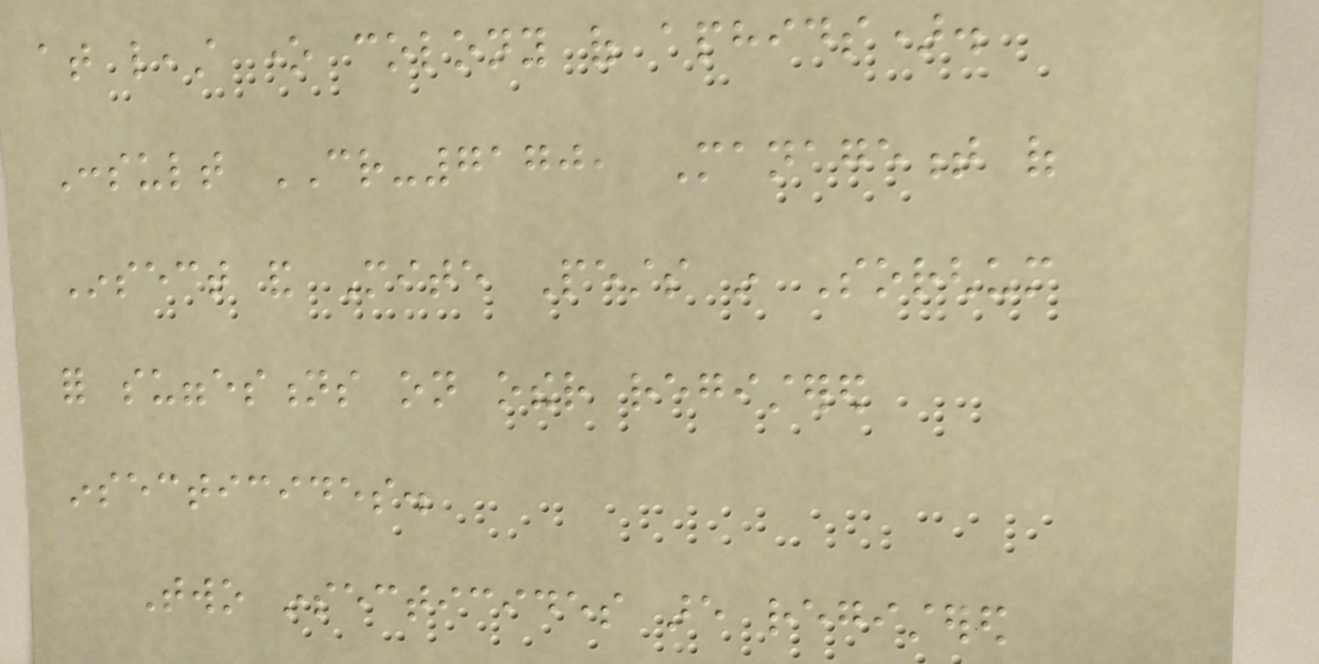at least one colony of aphids).
Consult CR-7170, Management of
Insect and Mite Pests in Sorghum
for suggestions on other registered
insecticides.
Two insecticides are registered
